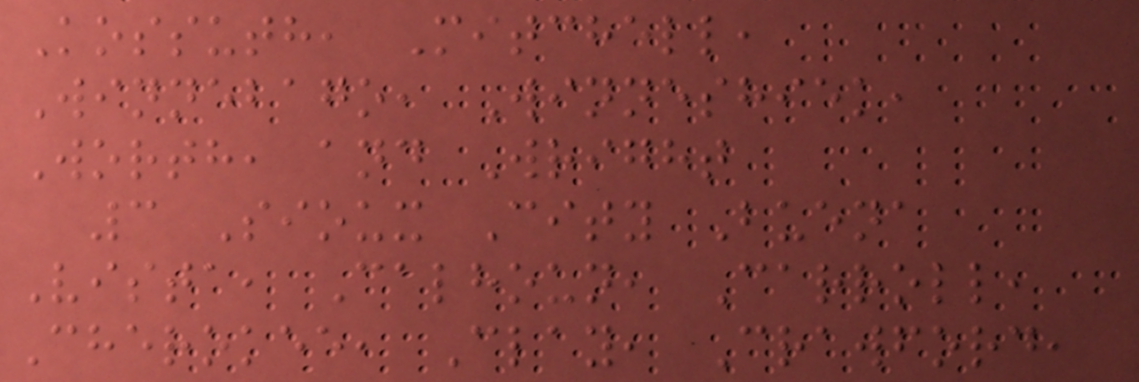Kossuth, Mitchell,
Winnebago, Winneshiek,
Worth, and Wright
3 Sioux City Buena
Vista, Calhoun, Carroll,
Cherokee, Clay, Crawford,
